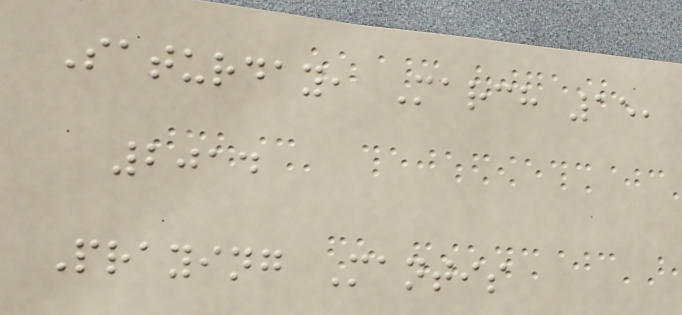Saturday, March 15,
2014
Praying Mantis
